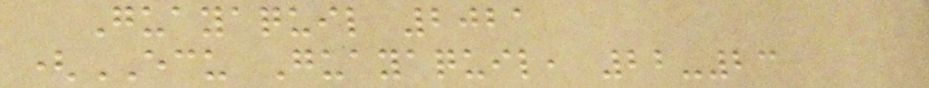Guayaquil 2021
(ECU Guayaquil, 22-23
